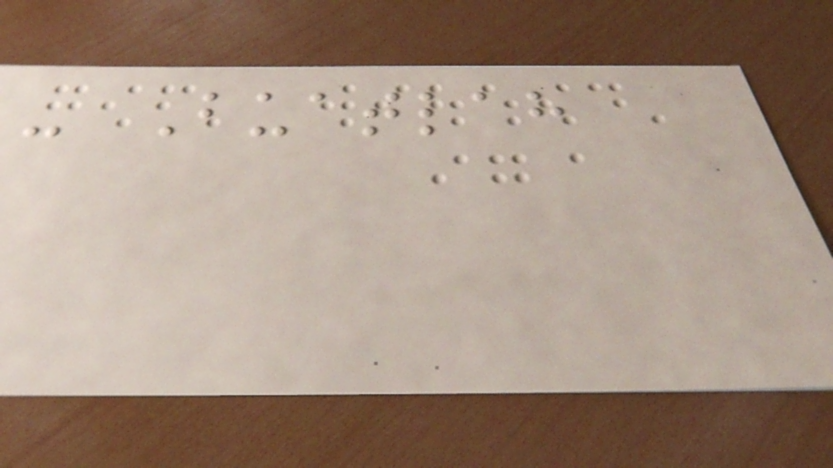- Buatlah
